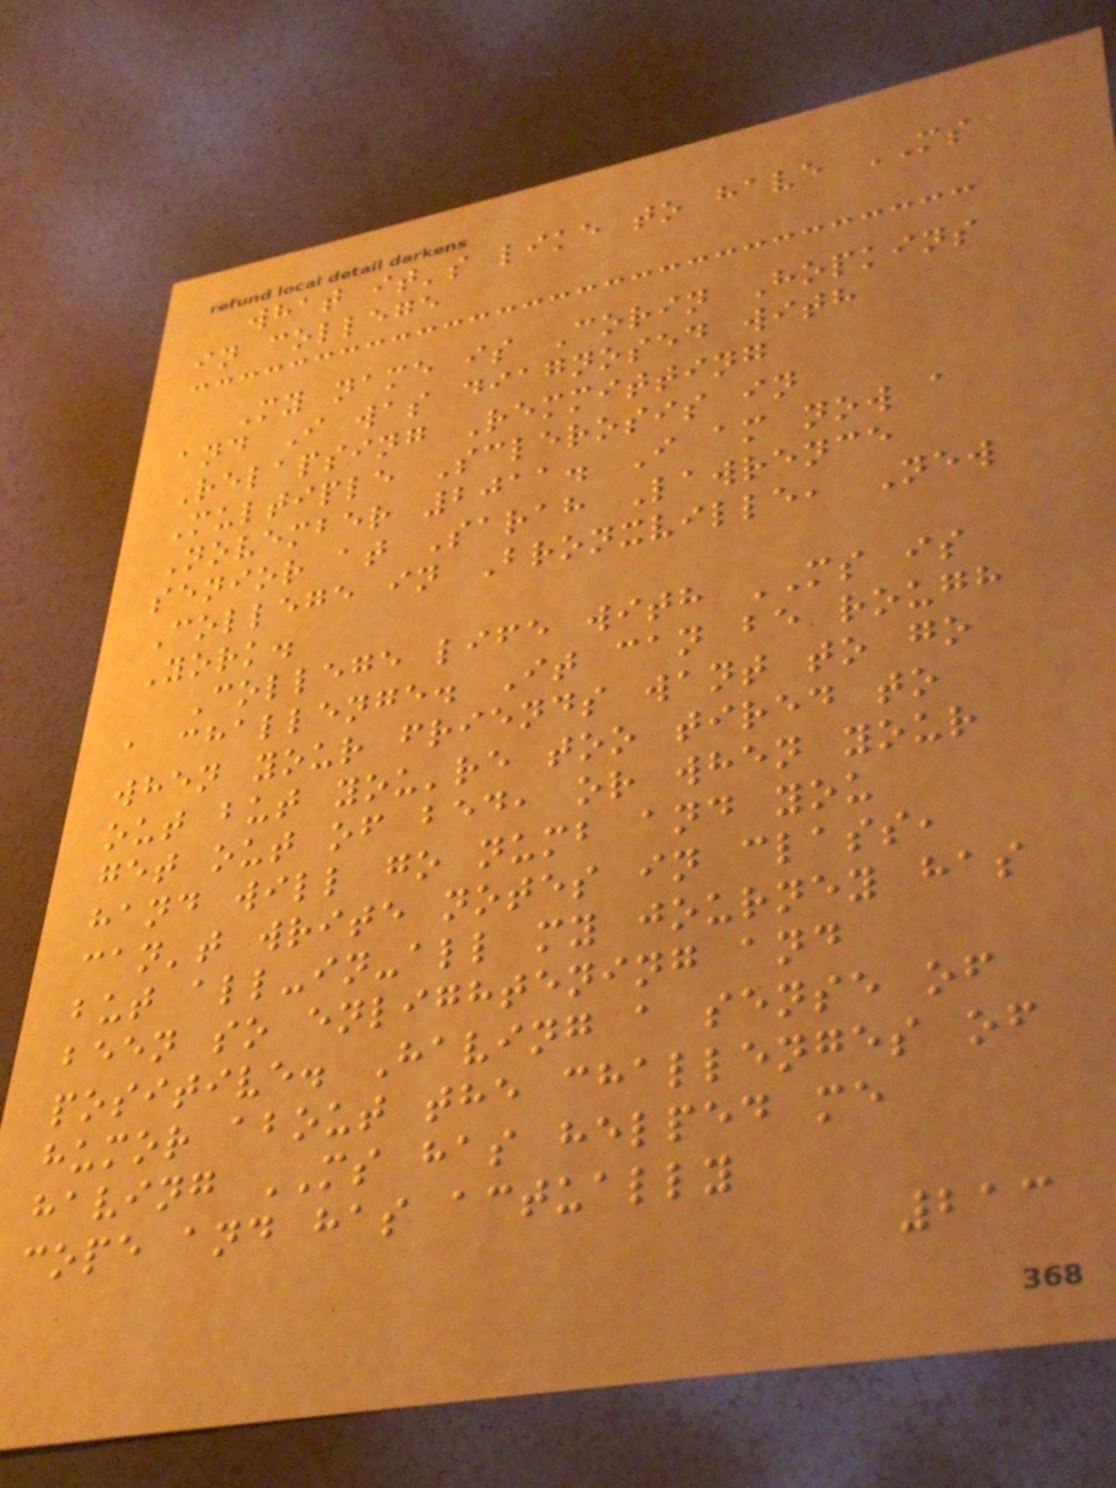what it's like to have MS
in college
My name is Corin Hopkins
and I was diagnosed with
Relapsing Remmitting
Multiple Sclerosis in
November 2011. I am now a
senior at Sarah Lawrence
College in Bronxville, New
York.
College life with MS is
a challenge. It can be rough
when your friends want to go
out but you're too tired to
get out of bed, or when your
hand will go numb and you
can't write notes in class,
but all-in-all my journey has
been so enlightening and
positive. Having a sense of
humor about the challenges of
having MS has helped me
cope and has actually
213
